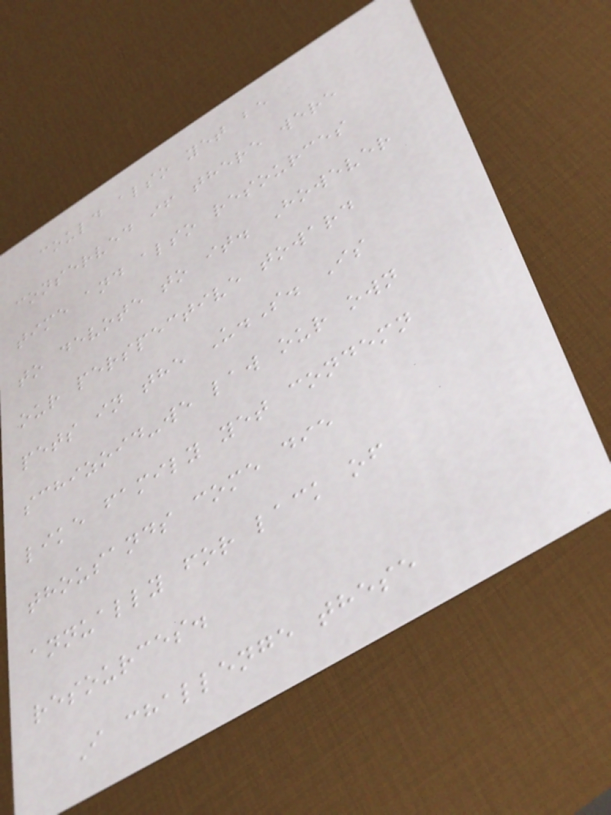could also yet be
conserved if there were
time and also resources
to devote to it. However
our perspective toward
pets in the U.S. Is
schizoid-we law our own
like family yet condemn
thousands come die
annually for lack of
resources.
I challenge these
